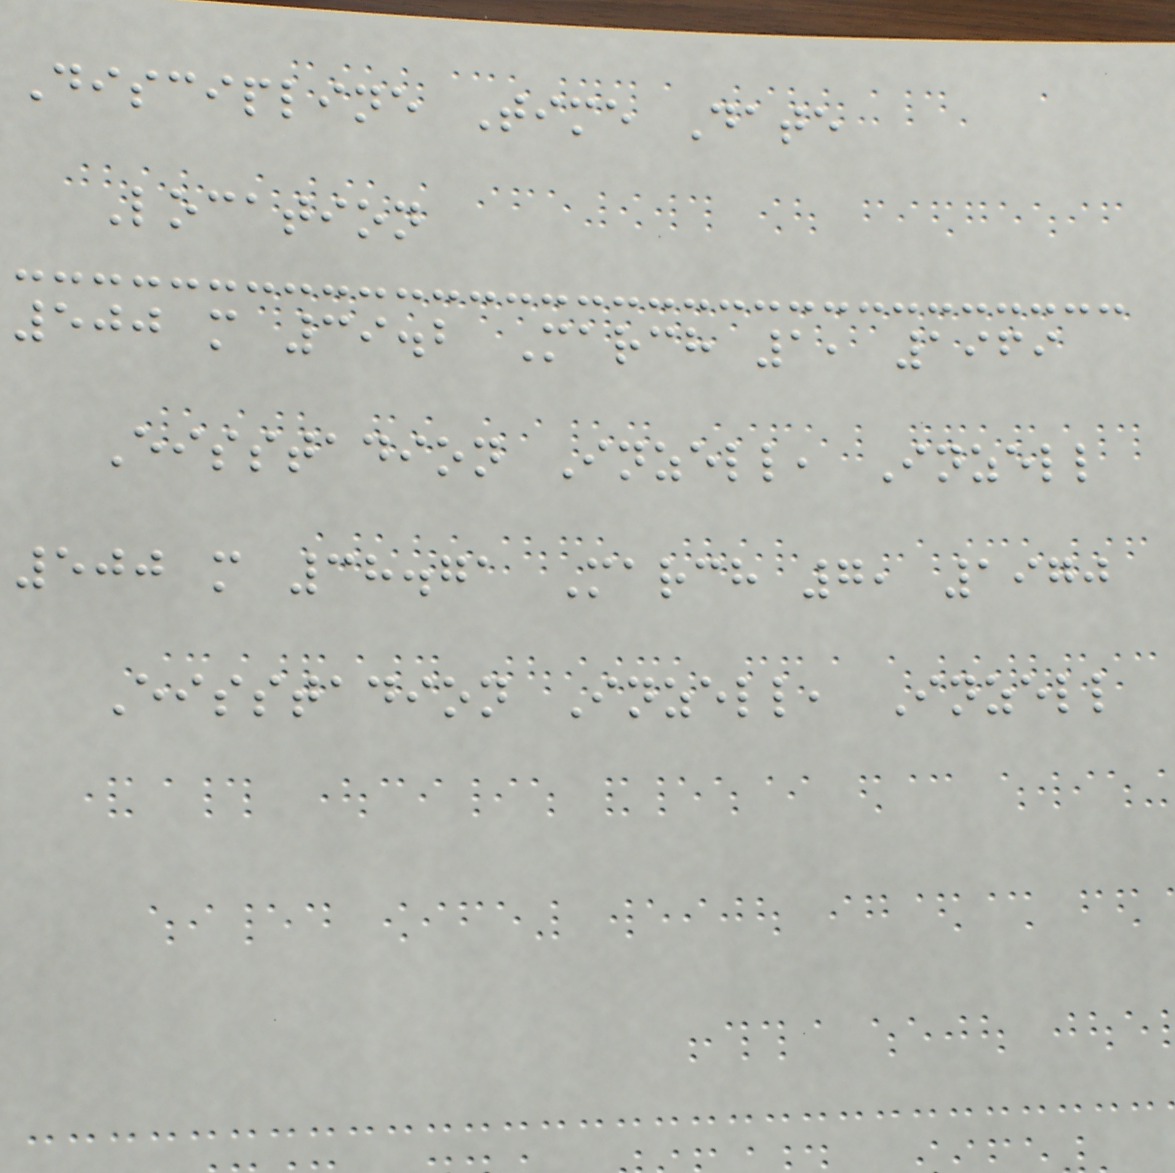Discipline Time Date
Location
500 m 39.2 March 1, 1969
Eisstadion Inzell, Inzell
500 m 38.71 March 7, 1970
Eisstadion Inzell, Inzell
